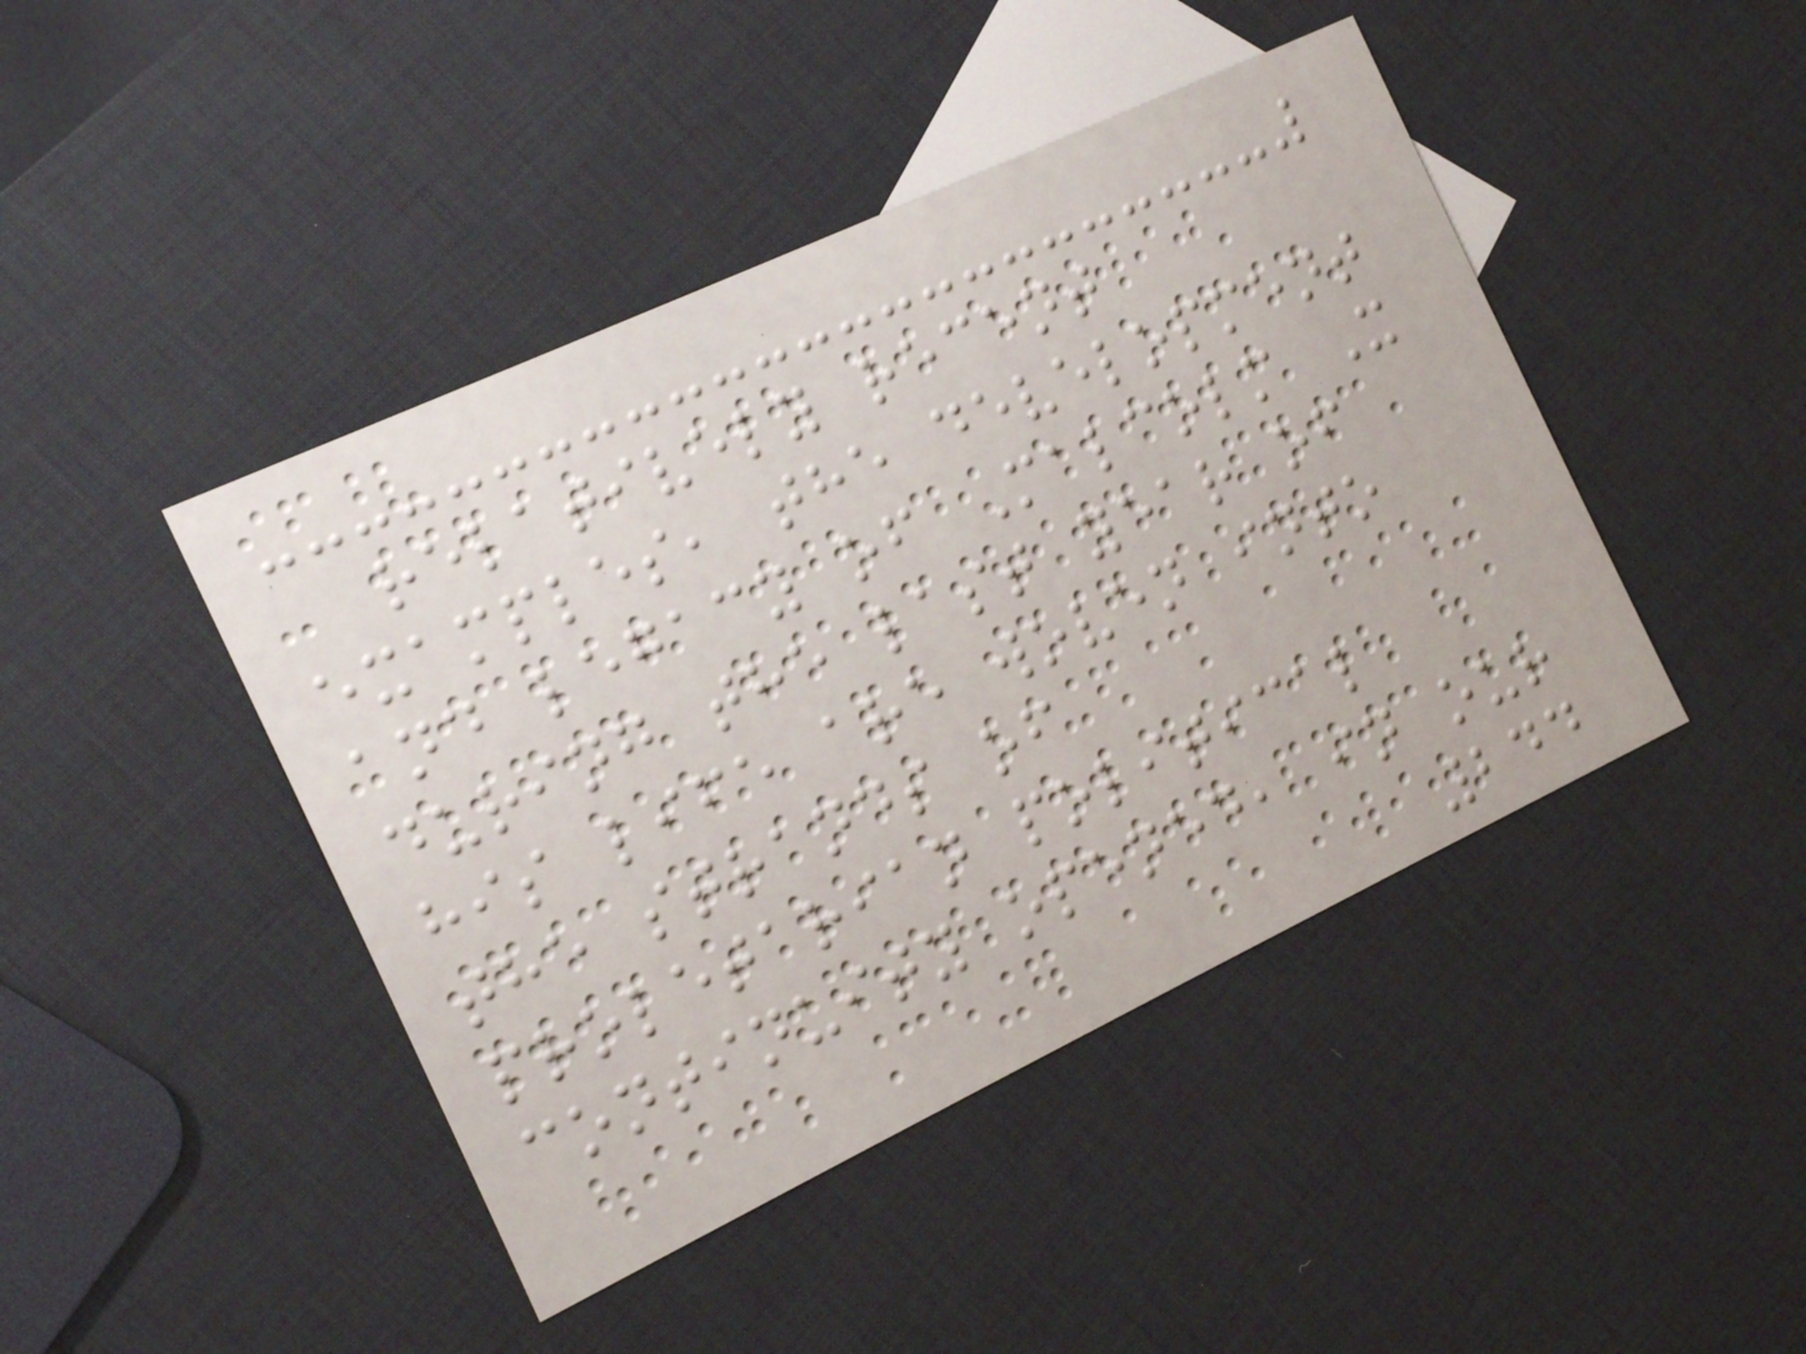relatively recent
examples, the development
and legacy of Malcolm X
during the last year of
his life are woven into
the strands of
proletarian political
continuity opened, in our
244
